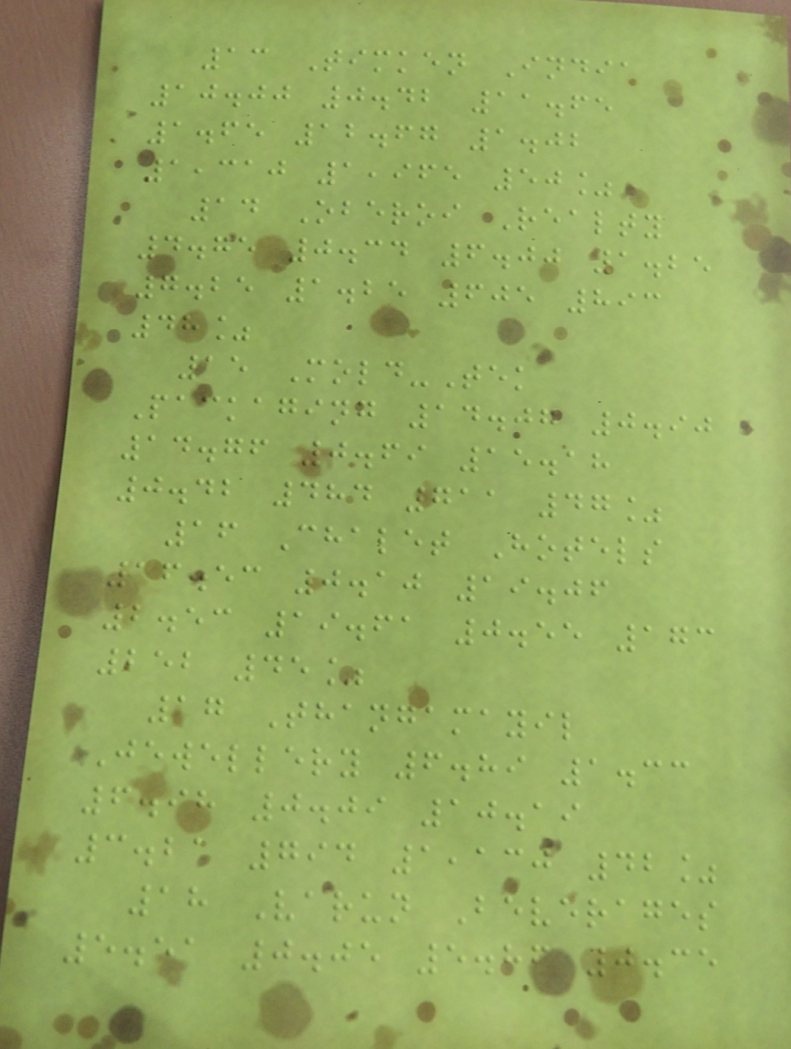13 Timken India
10.00 0.42 11.65
1.65 12.67 1.02
1,310 1,965 50%
14 Oberoi Realty
4.75 0.34 6.00 1.25
7.25 1.25 605 893
48%
15 Mold-Tek
Packaging 14.07 0.90
14.76 0.69 15.18
0.42 484 711 47%
16 Chalet Hotels
16.53 0.10 19.06
2.53 19.61 0.55 173
252 45%
17 Thangamayil
Jewellery 6.89 1.33
6.98 0.09 10.19
3.21 794 1,130 42%
18 Varun Beverages
5.51 0.05 5.86 0.35
